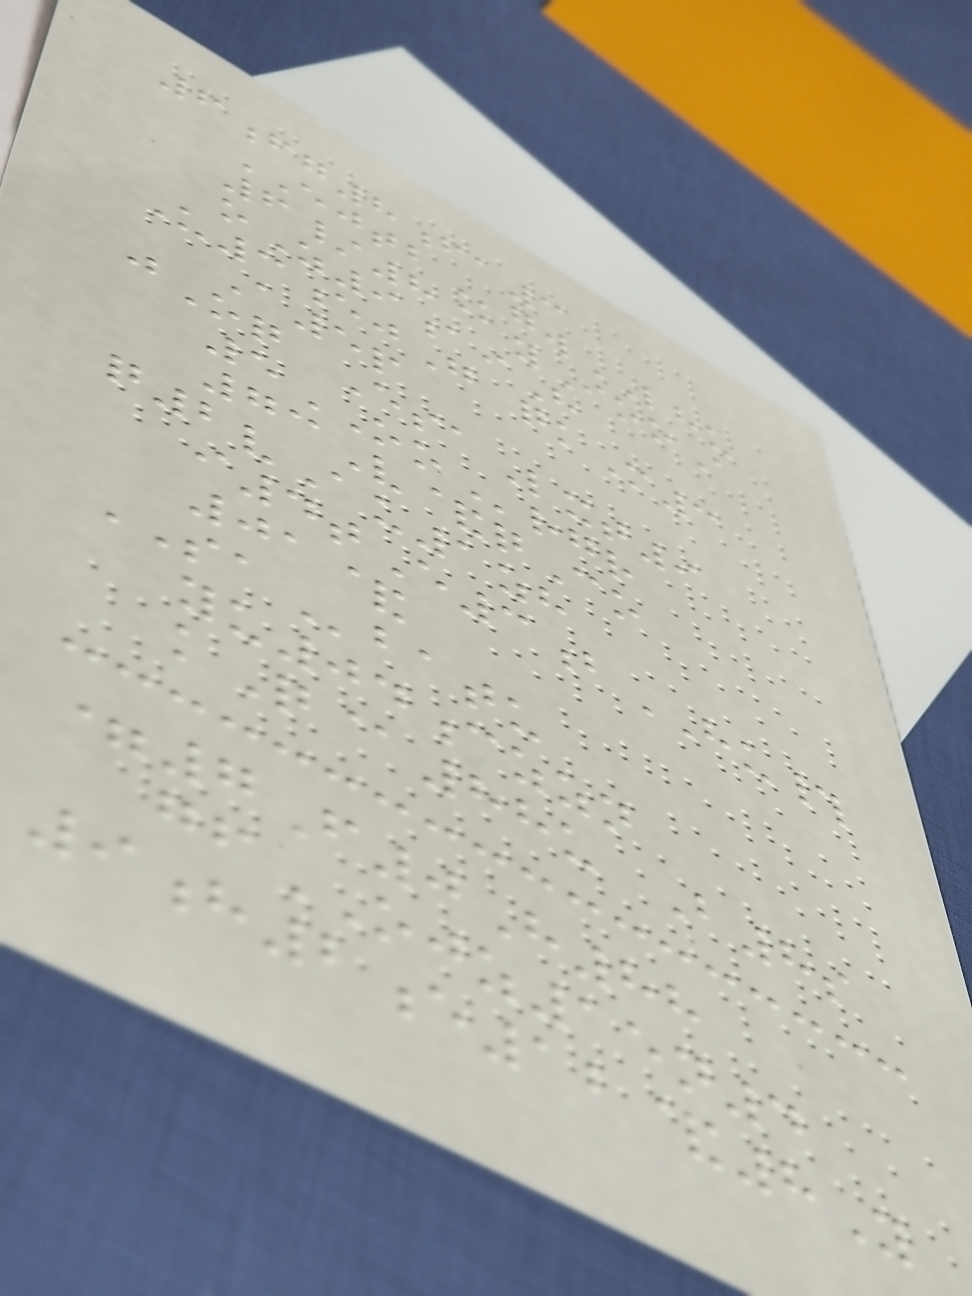6fg8fa3
EJTBgwLHU
6/8@yIooA
oZ9aiH
U3ejG qkM3
A5p
jOq EsaLxt9
5OOrgr
73V&qCo
q2vAu1zh
i4tE3bHU#
01&
SAbatu
yu04czzn
kQ@88u B8s
=7F0H88
gfOJZ15n4
9h2e12&8Y
